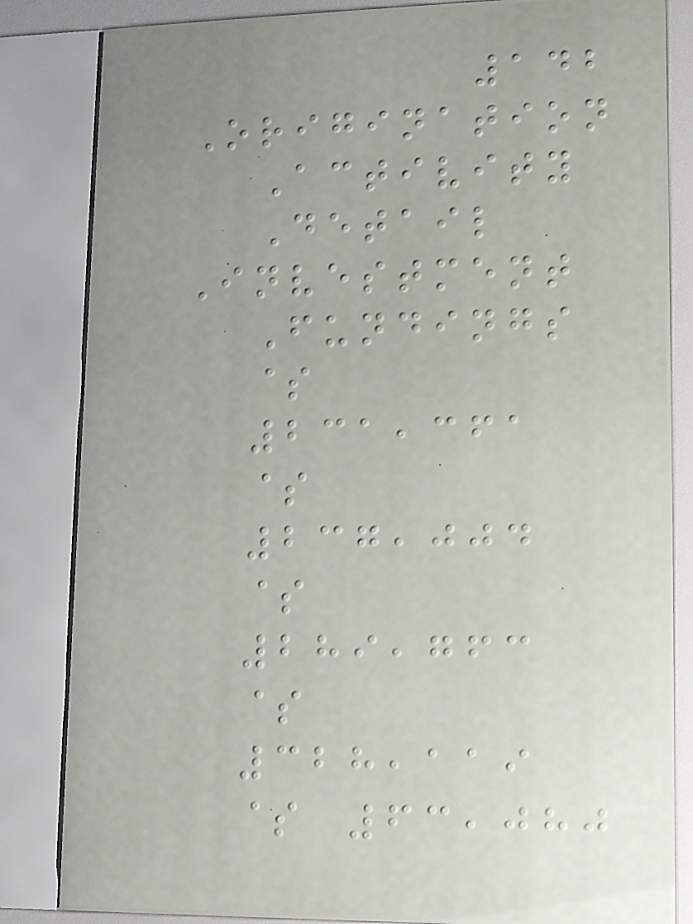142
Origination
Activity
Detail
Investment
Fundings
$
231,361
$
237,004
$
289,763
$
328,119
$ 63,080
